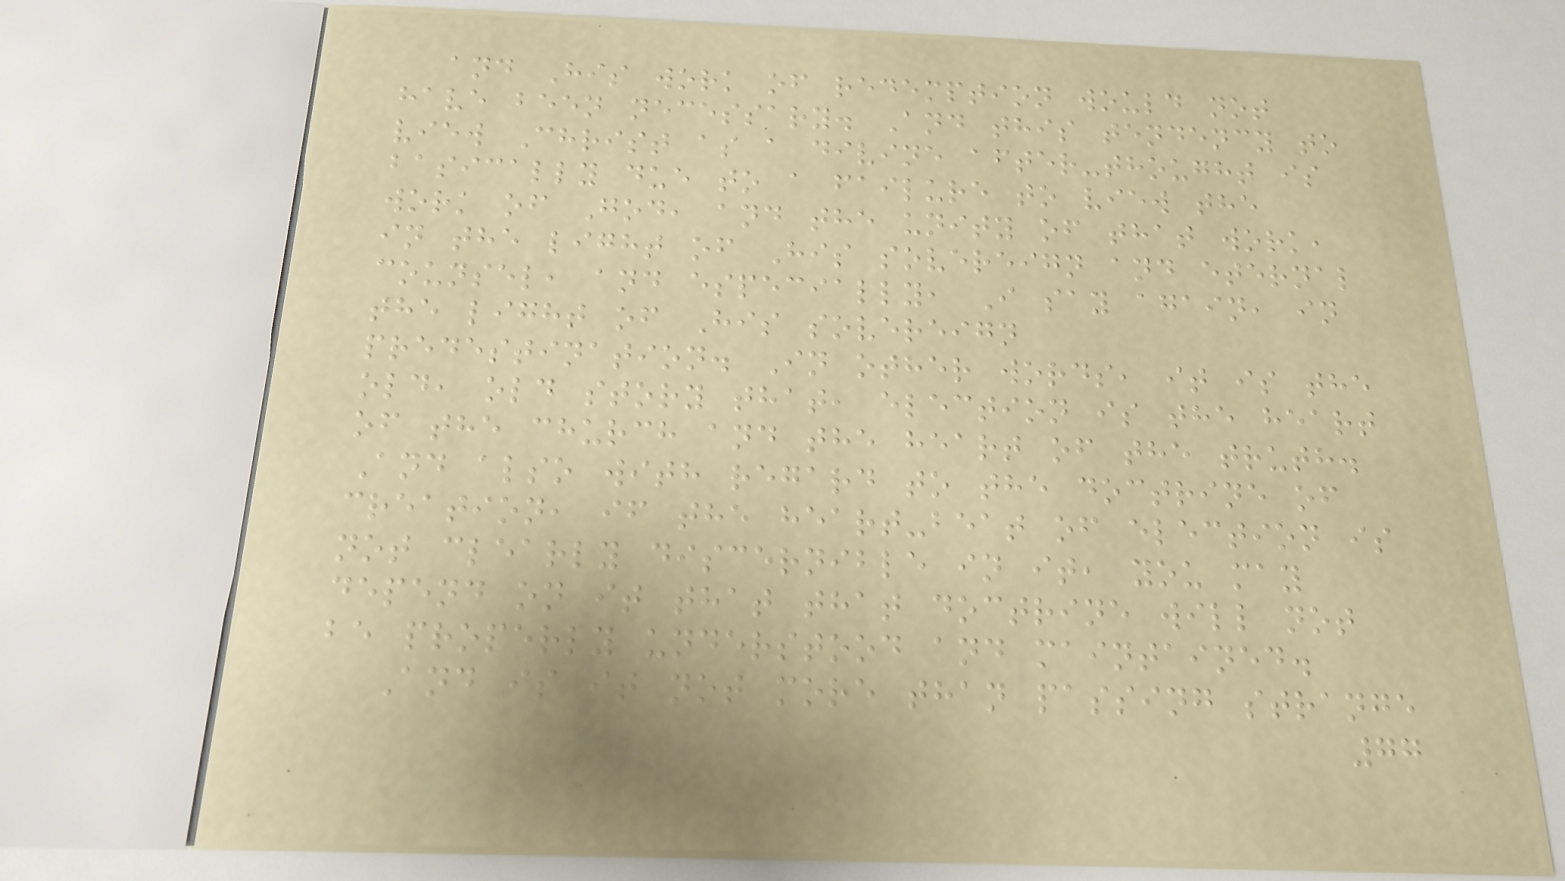and His work of redemption would not
have been necessary. And this tendency to
view Christ as a divine after-thought is
basically due to a failure to view the
work of God, and the unity of that work,
in the light of His sovereign and eternal
counsel, and especially, I say again, in
the light of His sovereign
predestination. In other words, it is the
old, old story that, election is the heart
of the church and the heart of the truth.
And also with regard to the doctrine of
creation, if the heart-beat of election is
not clearly discernible in it, you may
depend on it that that doctrine will not
be properly understood and maintained.
And is it not more than passing strange
77
